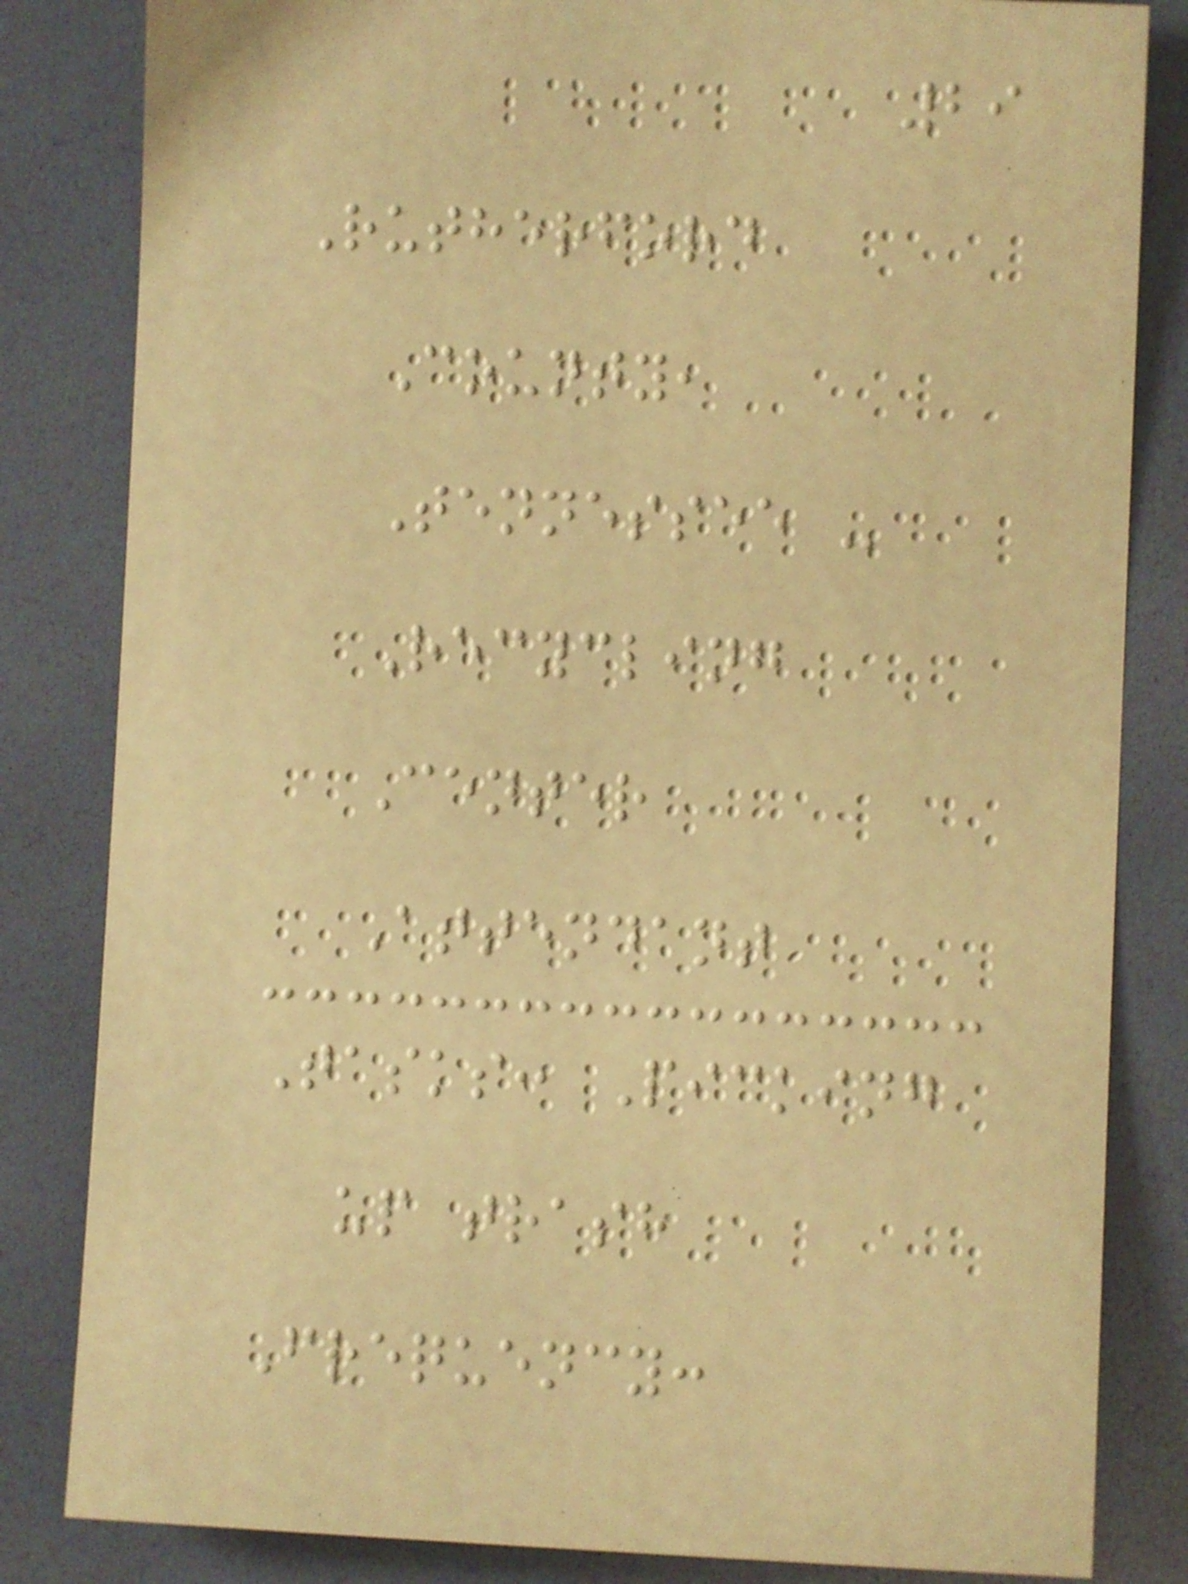29
Rutherford
County,
Tennessee -
Recycling
Center
Attendant
Tasks: Picking
up trash
Frequency:
